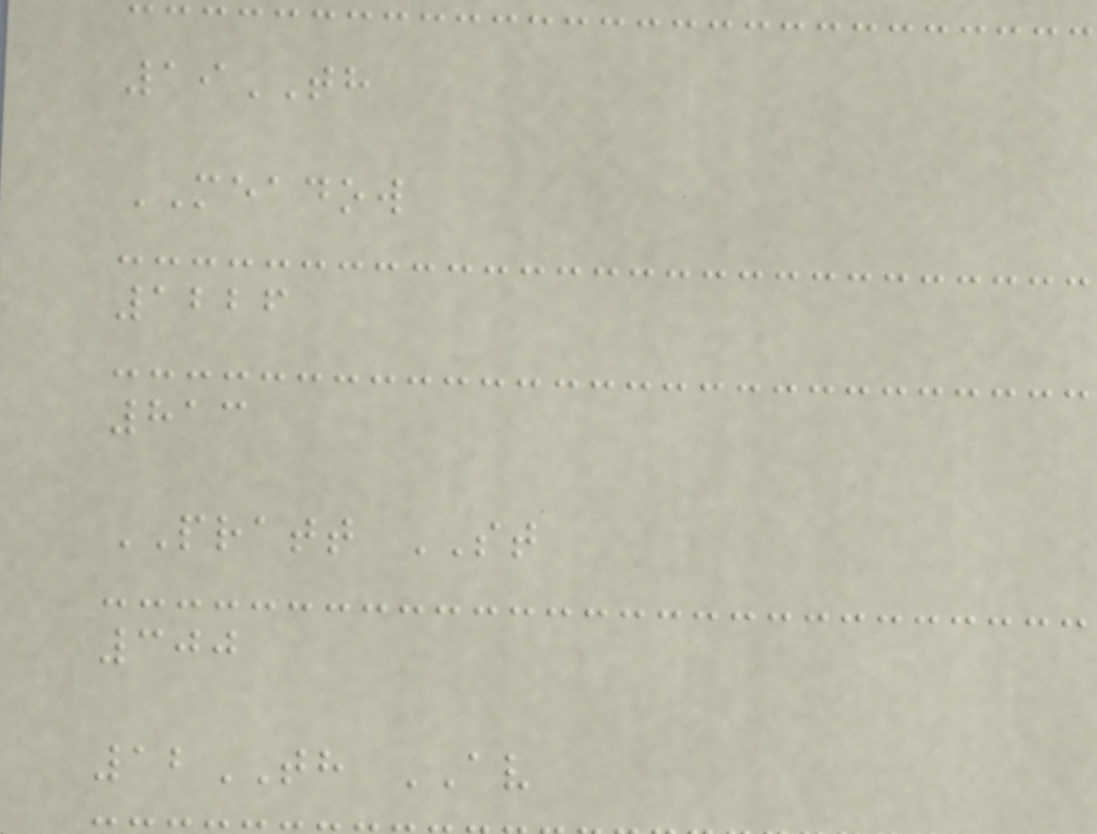19TH
MEADOW
1226
813
PRATT ST
300
12TH AV
